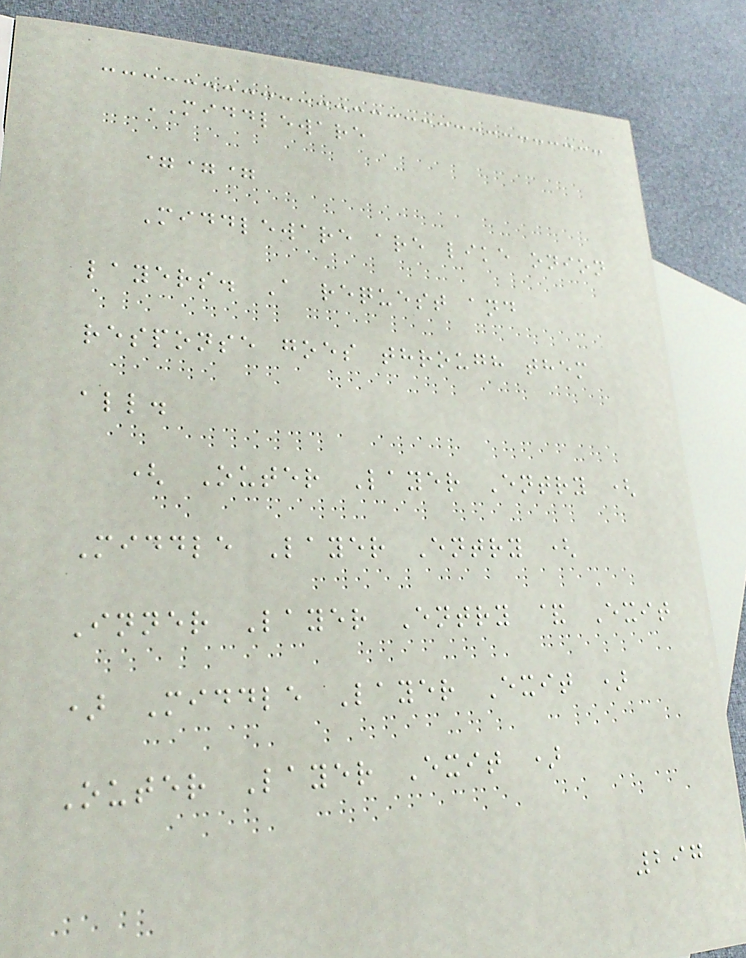MIDDLEWARE
===
Middleware are like onion
layers. A request and
response goes through them
all.
( Outer Layer Entry (
Middle Layer Entry (
Inner Layer Entry & Exit
) Middle Layer Exit )
Outer Layer Exit )
297
